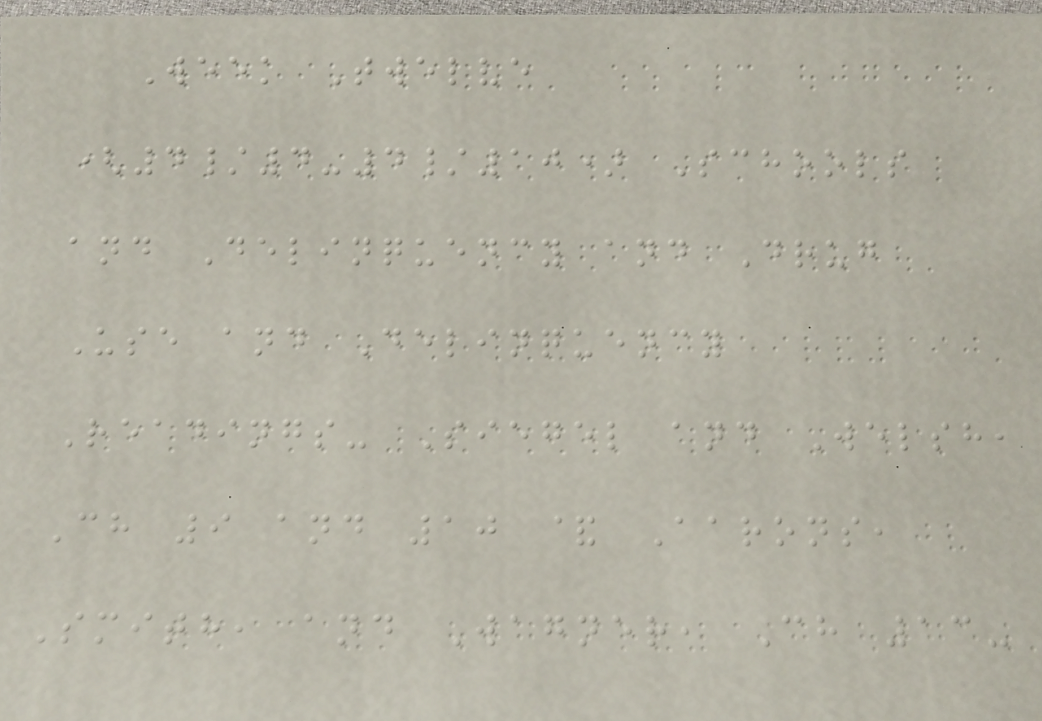Week Twelve
(4/4-4/10) Schools
and Delinquency and Drug
Use and Delinquency
Readings- Siegel and Welsh,
Ch 9 and 10 & Aarons,
Smith, and Wagner, Ch 13-
